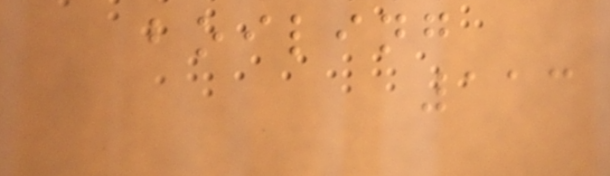boiling
113
